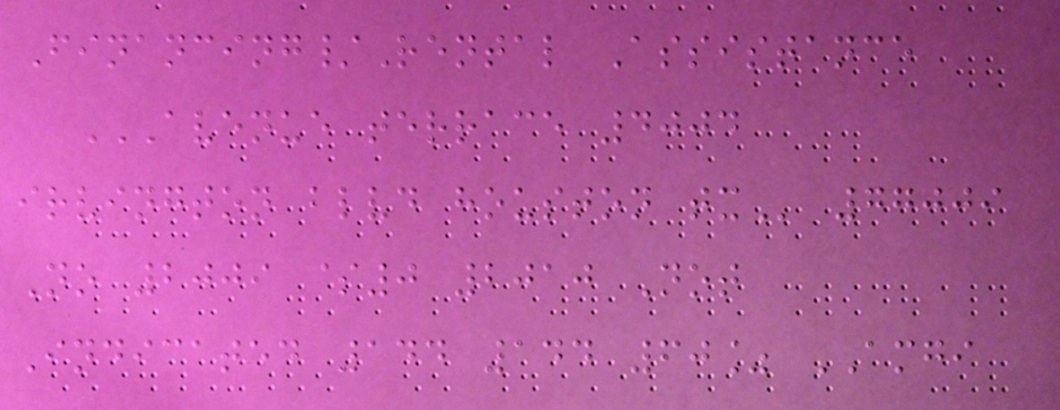Financing/Rental Assistance
AVENUE TERRACE 4004
IRVINGTON BLVD HOUSTON TX 77009
No 2009 $0 2010 Not
Indicated 144 144 60% AMGI
